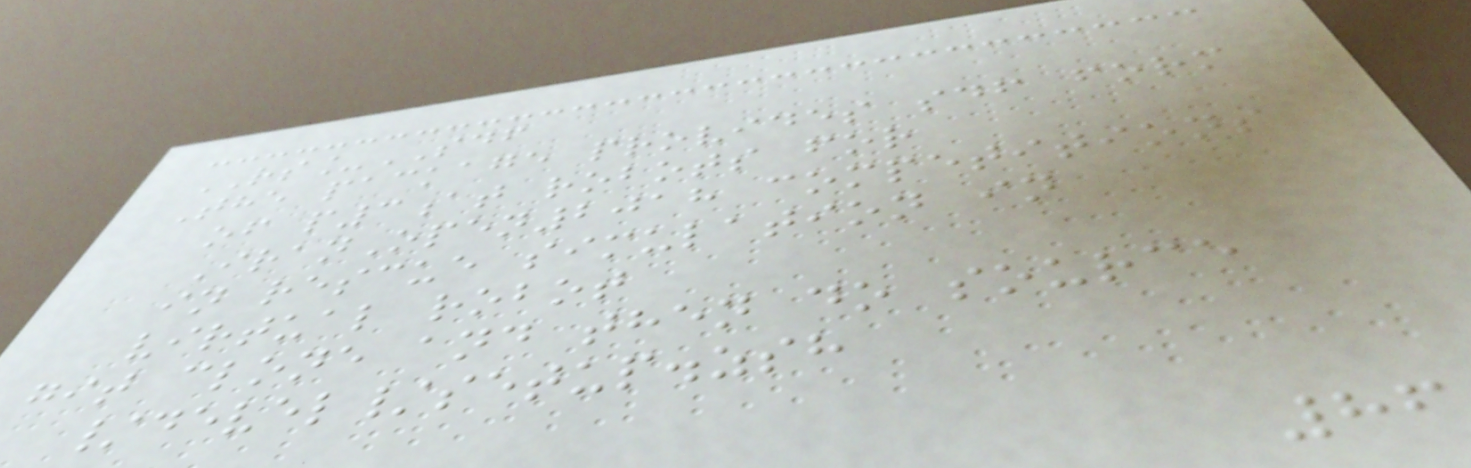RS_SDF
The package provides sdf form
of p3at robots for
IranOpen2018 competitions
in rescue simulation in
virtual robot
git clone and then do source
/devel/setup.zsh
86
